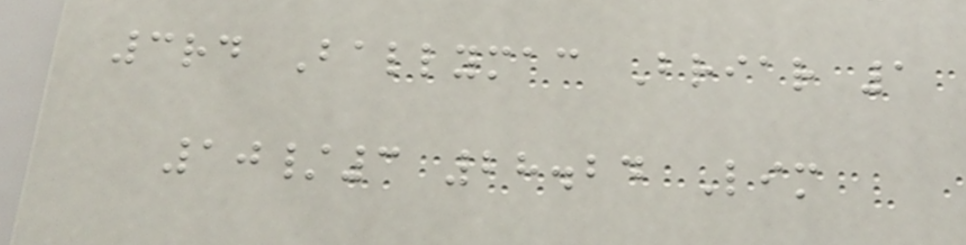3rd Ballymac Briar 1
10/3 28.24 Lim
